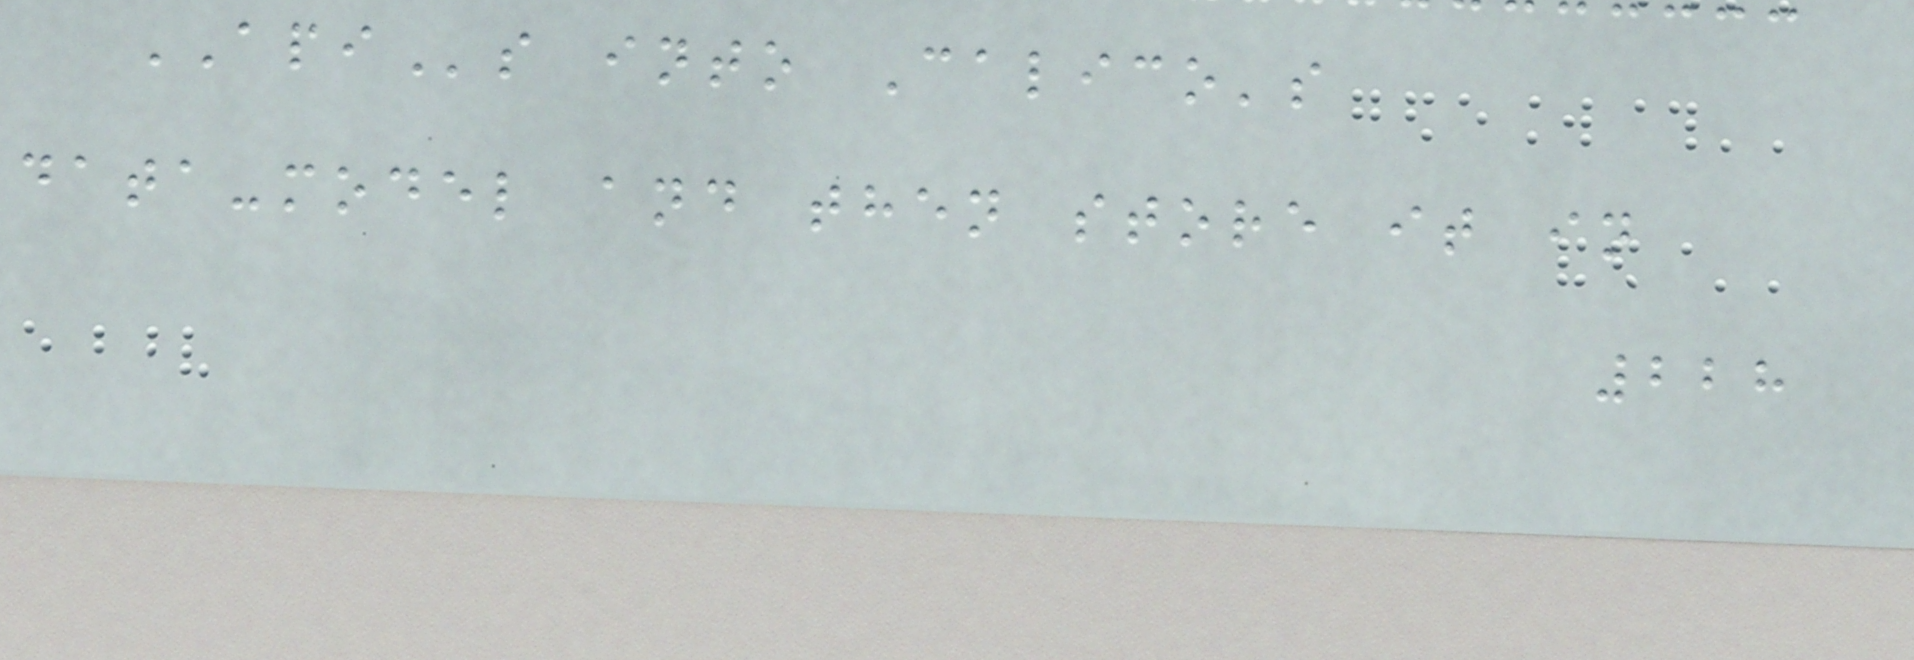APIs into Calico's
data-model and then store it in
228
